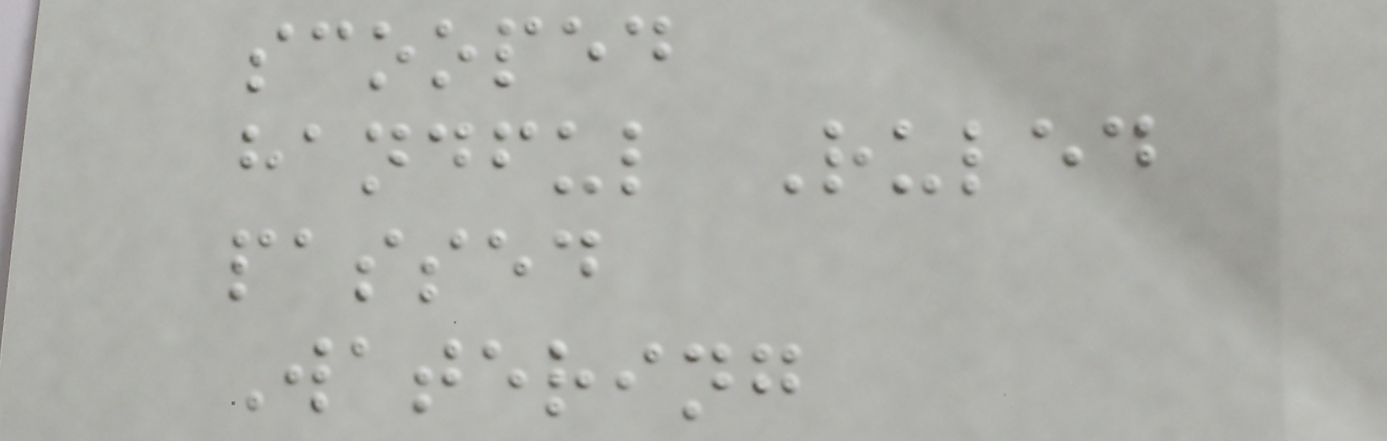scooped
handful Ruled
passed
Watering
